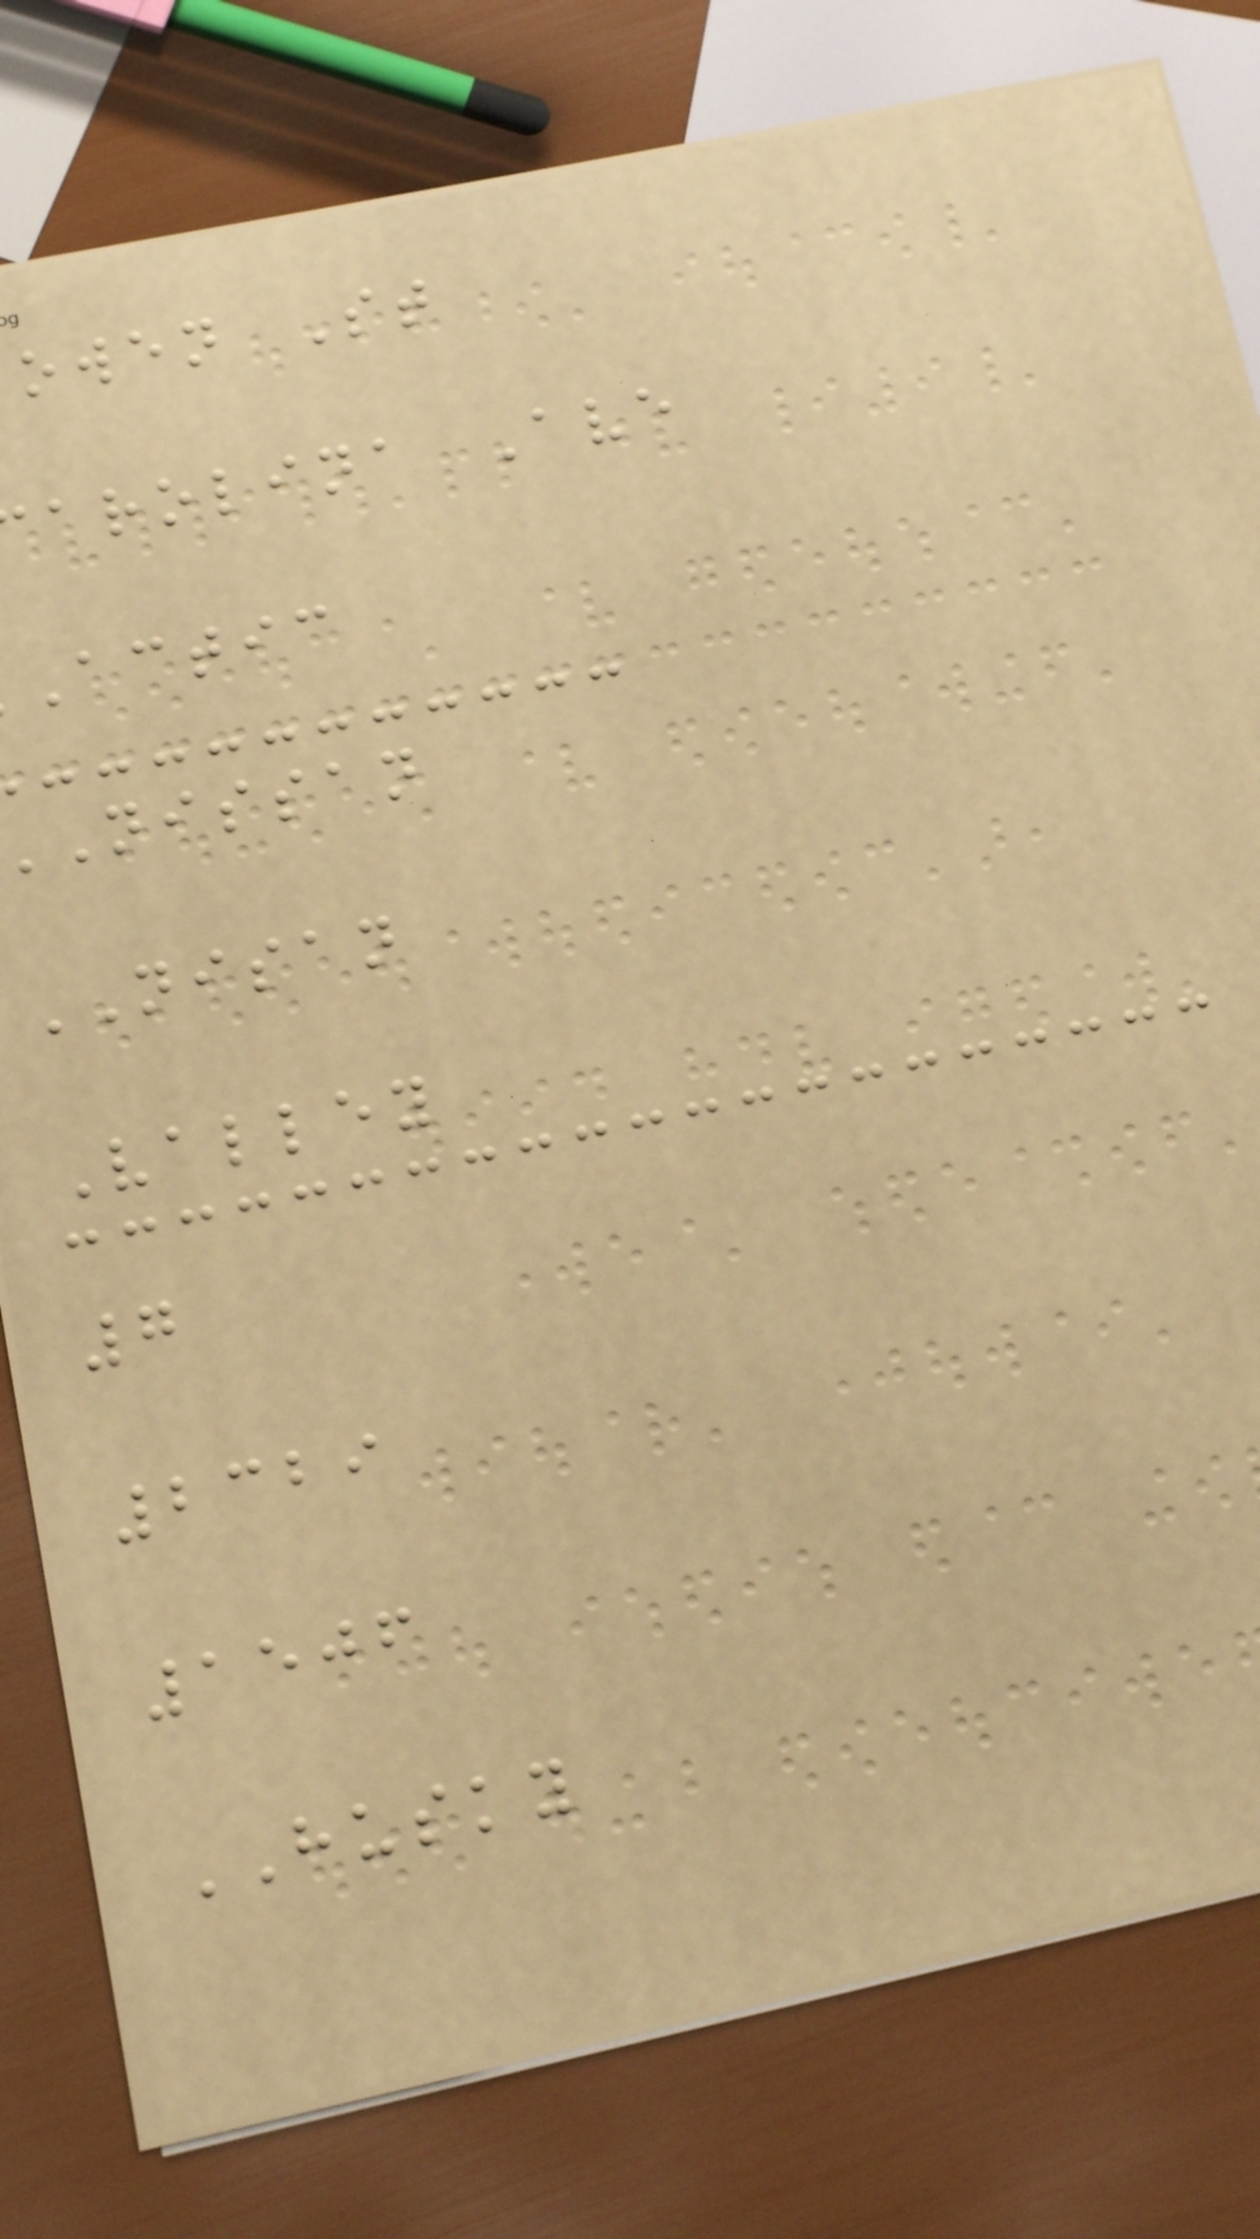owen St
arolina Ave
actic
nissan
NISAN
Valley
7
2329
1506
HUSKY
